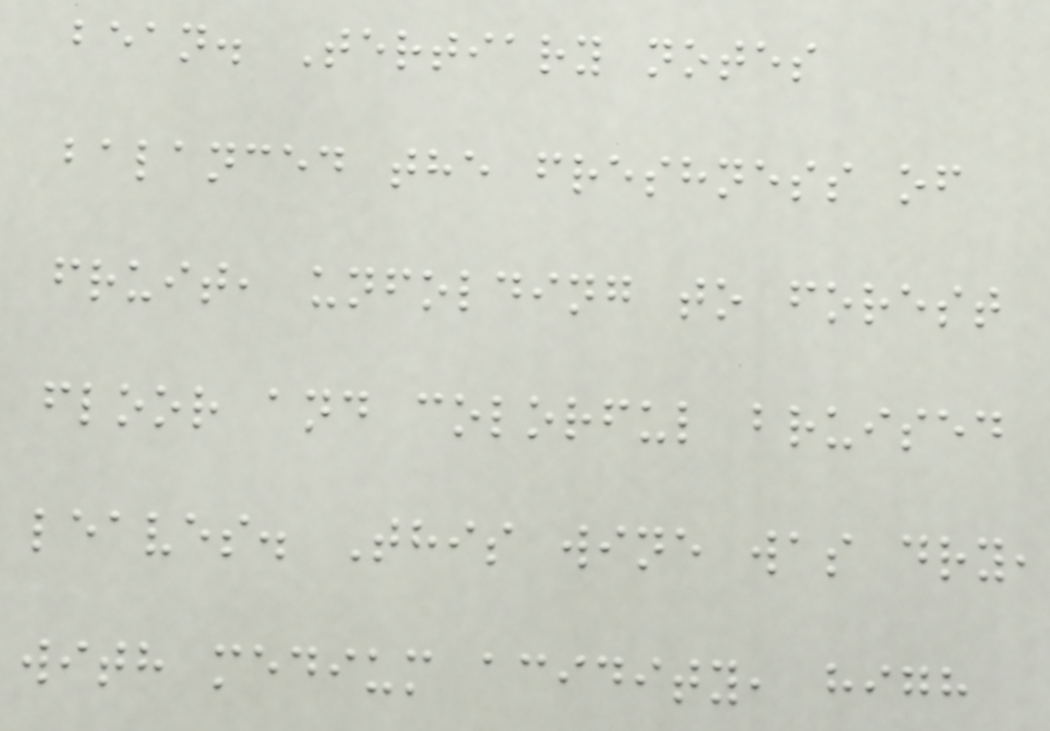bean. Tertiary notes
balanced the freshness of
fruit, unfolding to forest
floor and colorful bruised
leaves. This wine was dry,
with medium acidity, high
